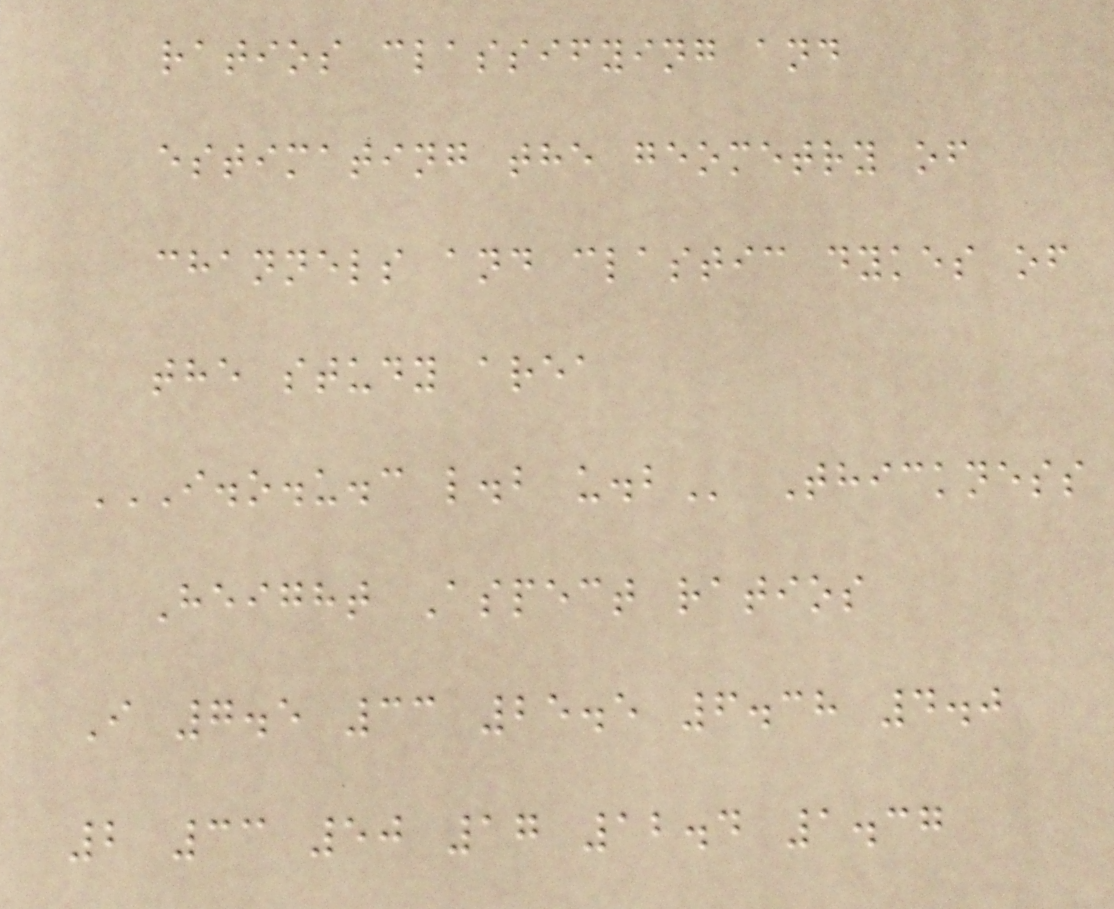ratios classifying and
estimating the geometry of
channels and clastic dykes of
the study area
I.O.U.C L.B U.B Thickness
Height Aspect ratios
I 7.5 33 25.5 6.38 4.0
2 33 50 17 12.4 1.37
